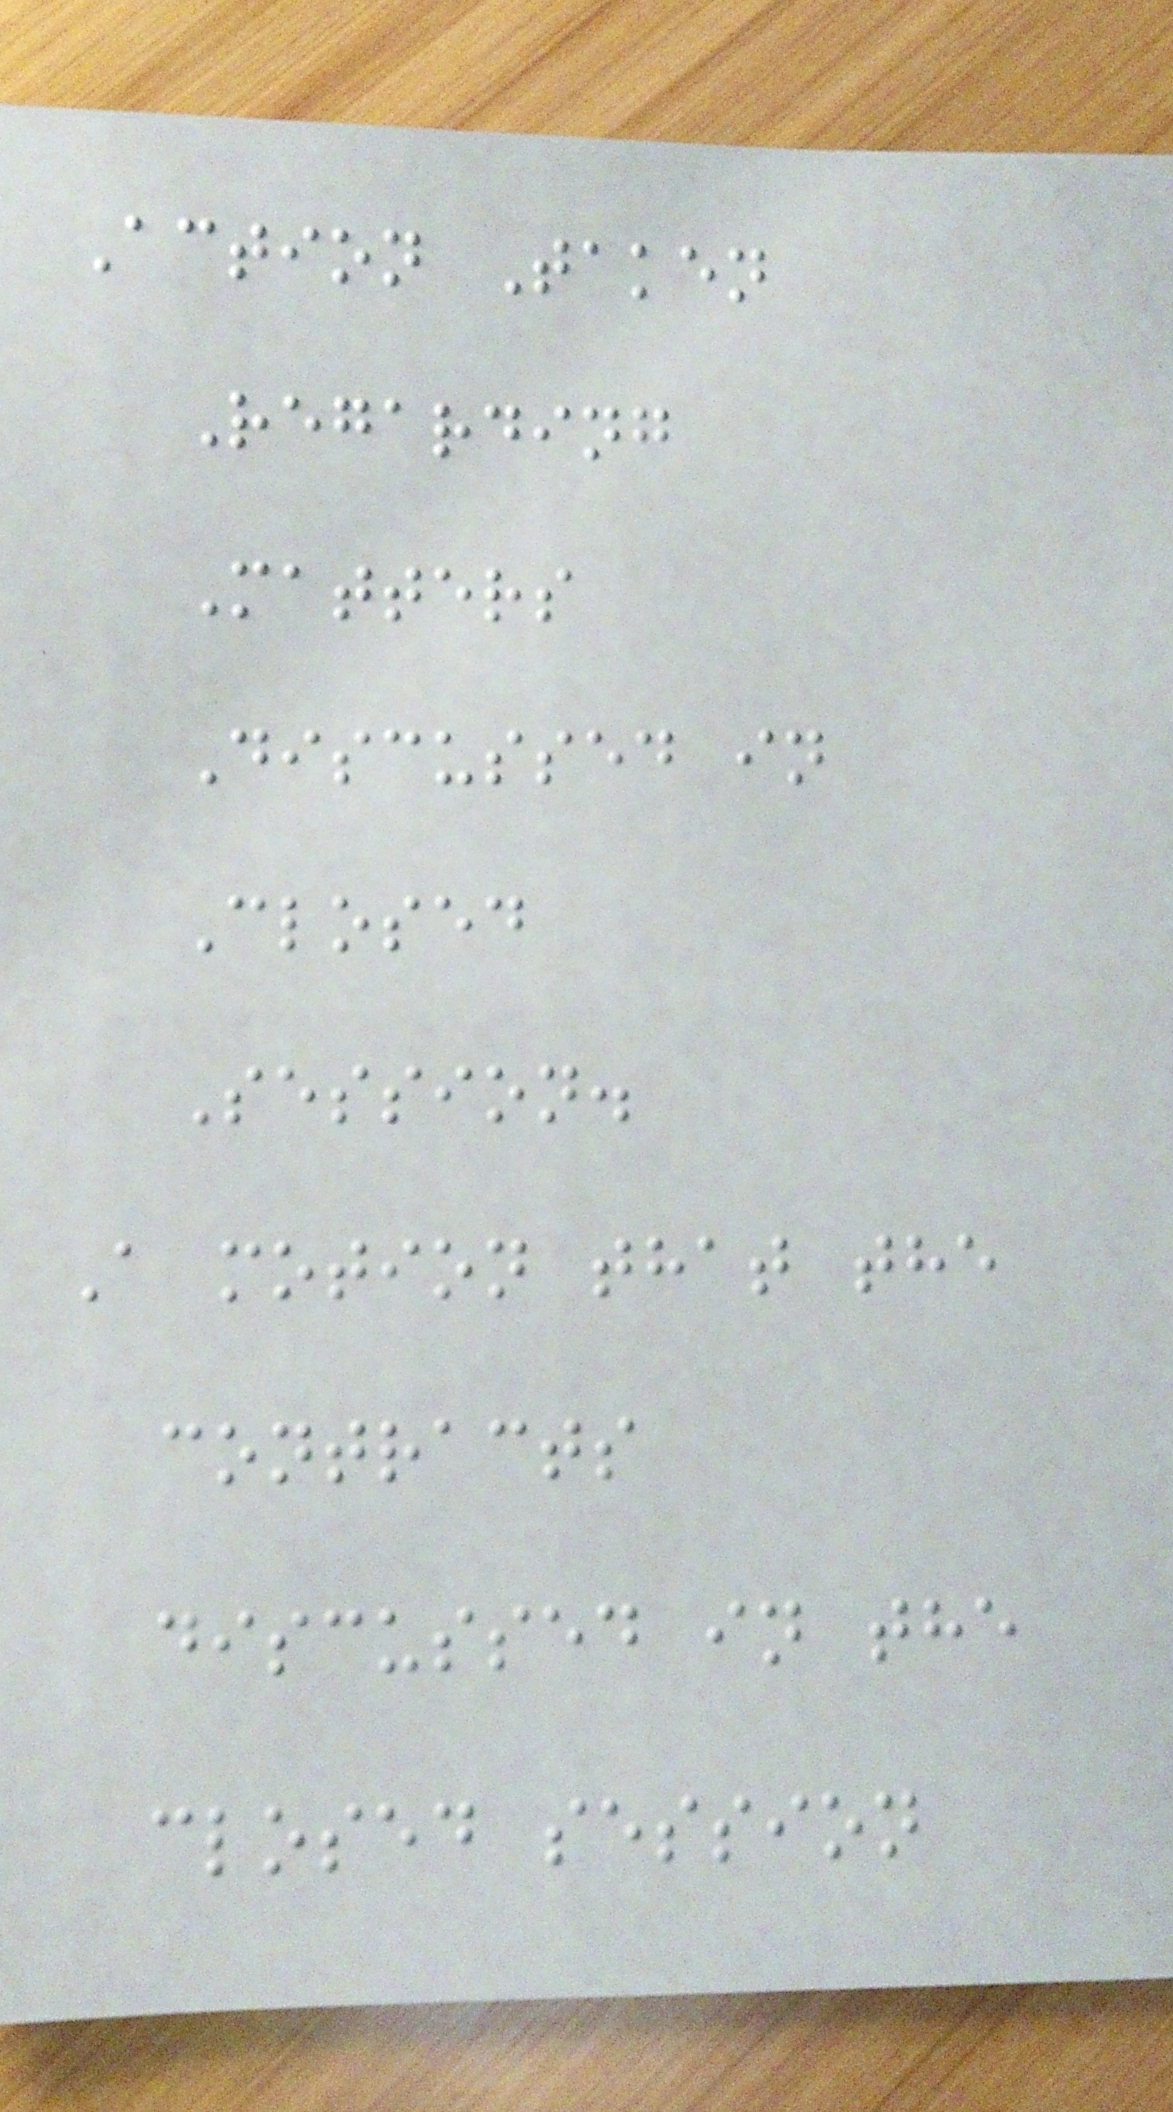Action Taken
Regarding
Matters
Discussed in
Closed
Session.
A motion that the
contracts
discussed in the
closed session
